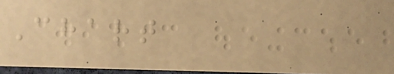Chart
